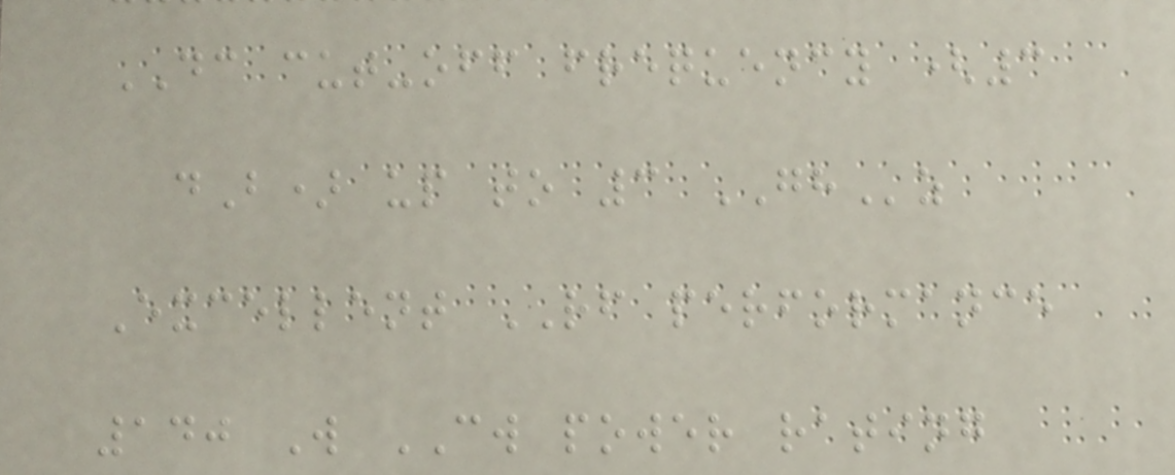DC cut-off frequency (3
dB) up to 3 GHz
Excellent RF performance
140 W CW power rating
